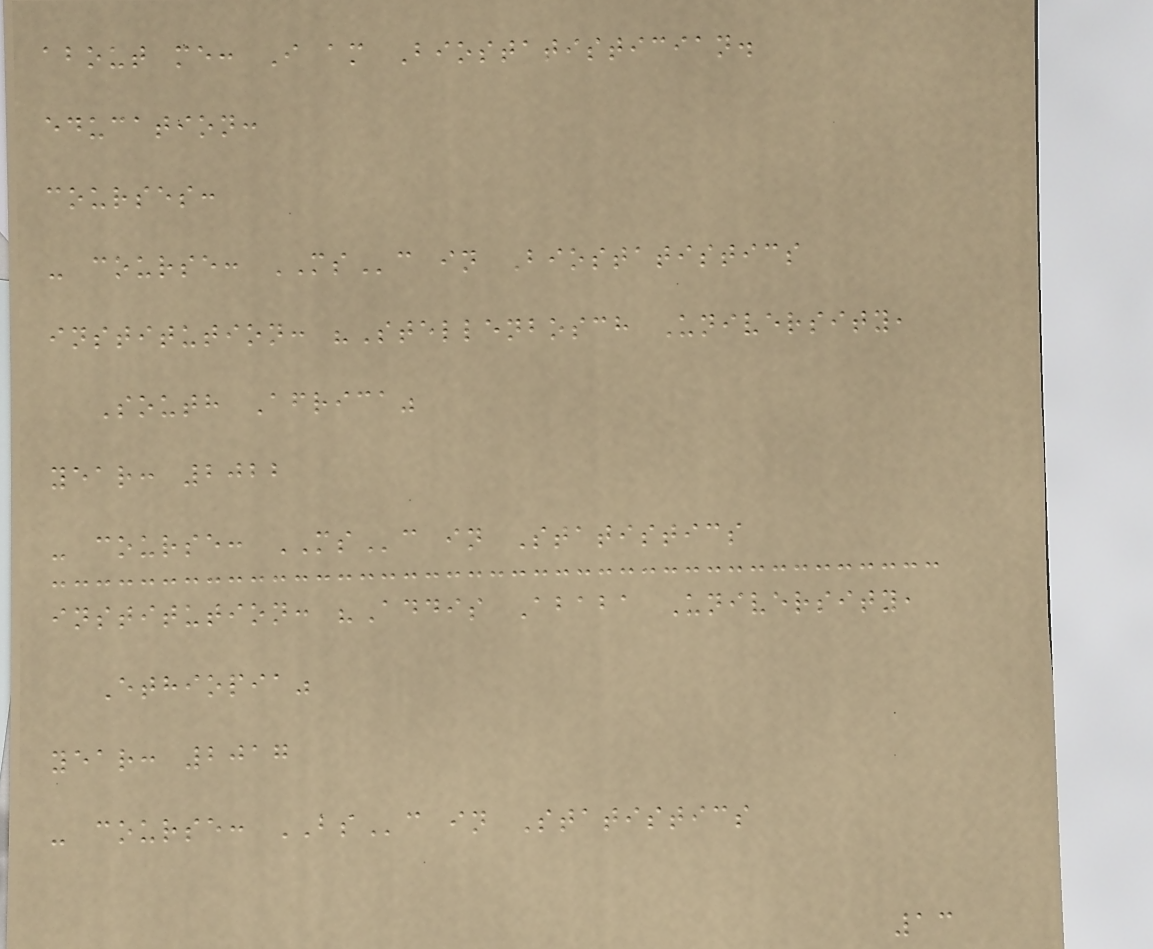about me: I am Biostatistician.
education:
courses:
- course: MSc in Biostatistics
institution: "Stellenbosch University,
South Africa"
year: 2022
- course: MSc in Statistics
institution: "Addis Ababa University,
Ethiopia"
year: 2017
- course: BSc in Statistics
13
